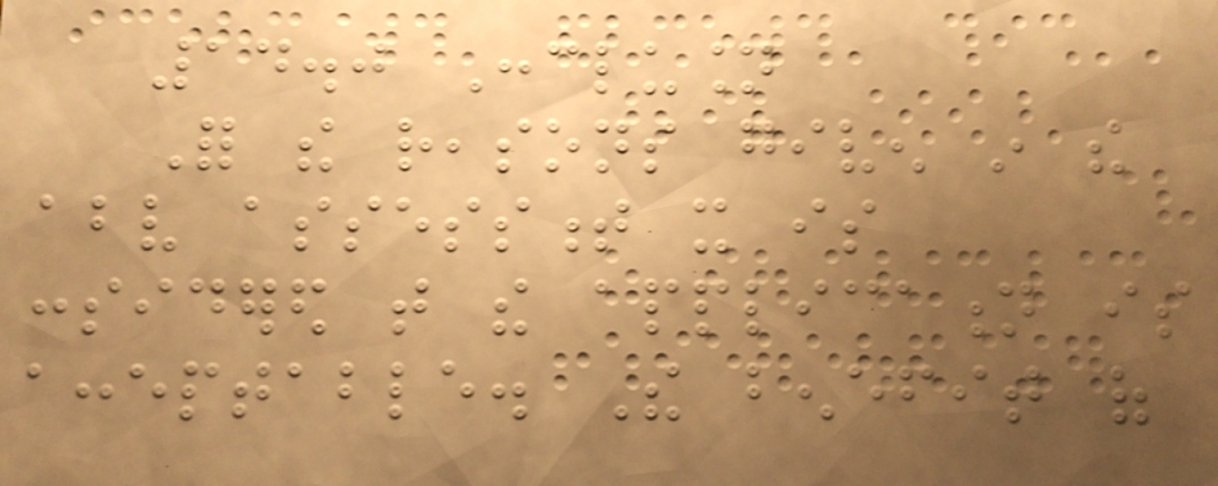14.0 Conclusion
For the reasons given in the
above assessment it is
considered that the application is
acceptable. The benefit of
